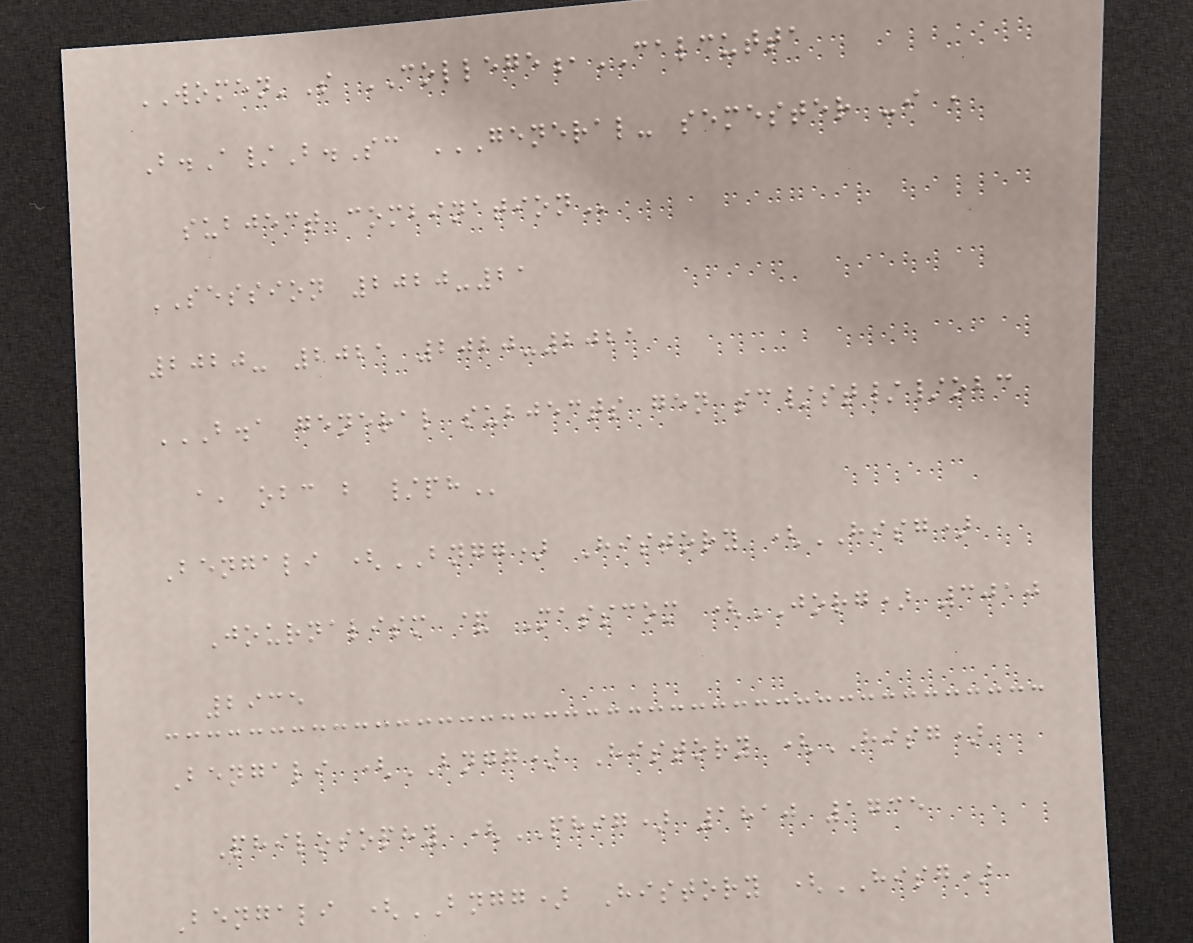WOMEN'S COLLEGE,CALCUTTA
B.A/B.Sc GENERAL- SEMESTER -I ,
SUBJECT COMBINATION
SESSION 2020-21
2020- 2021 2020-2021
B.A GENERAL SUBJECTS GEN SC/ST//OBC
A, OBC B /PH
Bengali (BNGG) History (HISG)
Journalism & Masscom (JORG) 3010
2935
Bengali (BNGG) History (HISG)
Philosophy (PHIG) 1810 1735
Bengali (BNGG) History (HISG)
